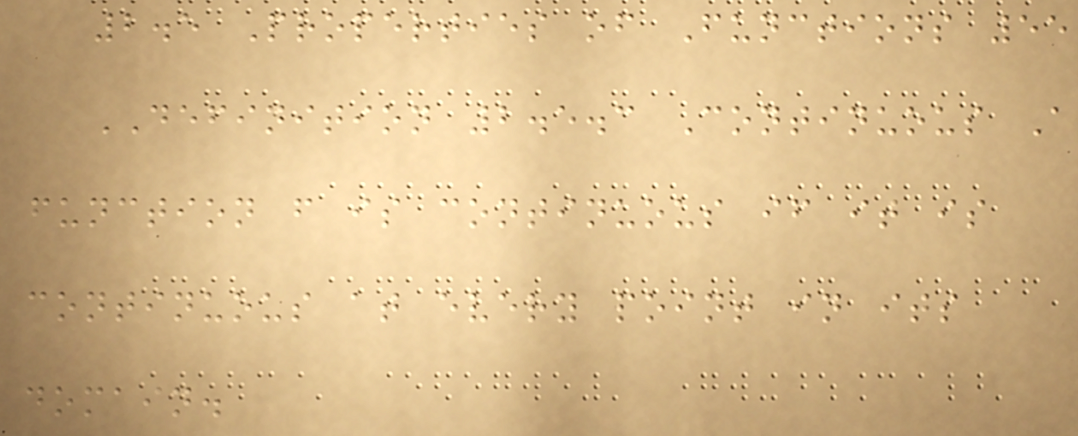2.5 Properties of Functions 55
DEFINITION 2.5.3 Continuous A
function f is continuous if it is
continuous at every point in its
domain.
